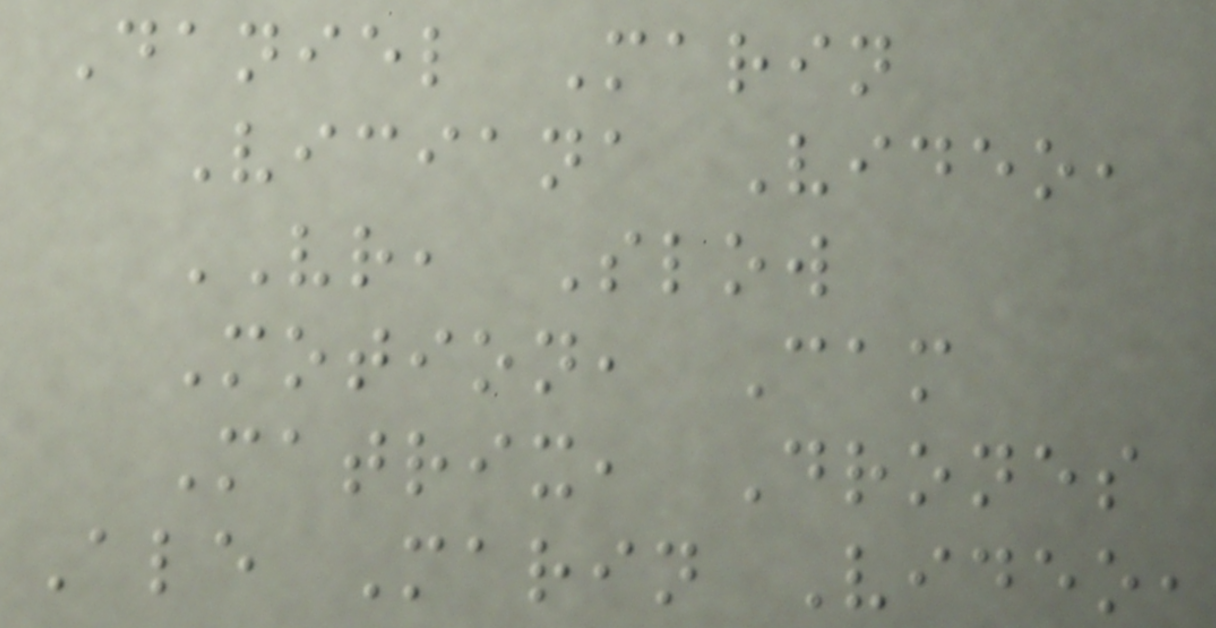Daniel Marin
Viciana Video,
VR, Slow
Motion, Cam
Matrix, Drones
Ale Marin Video,
